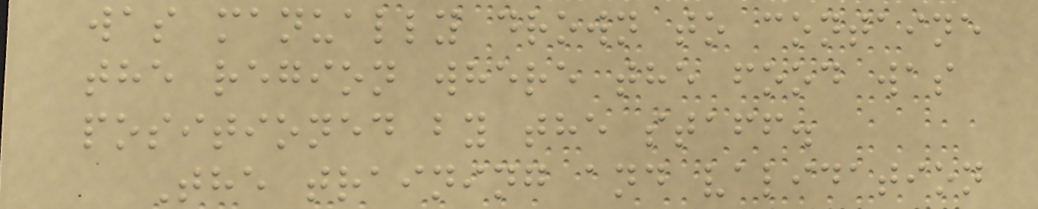was manually drown to containe
the region where the food was
positioned by the staff.
The training and validation
